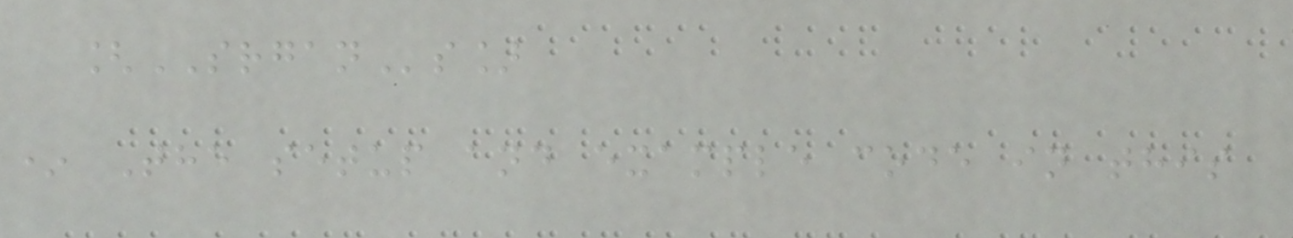[SRGANs]
* The setup and example code in this
